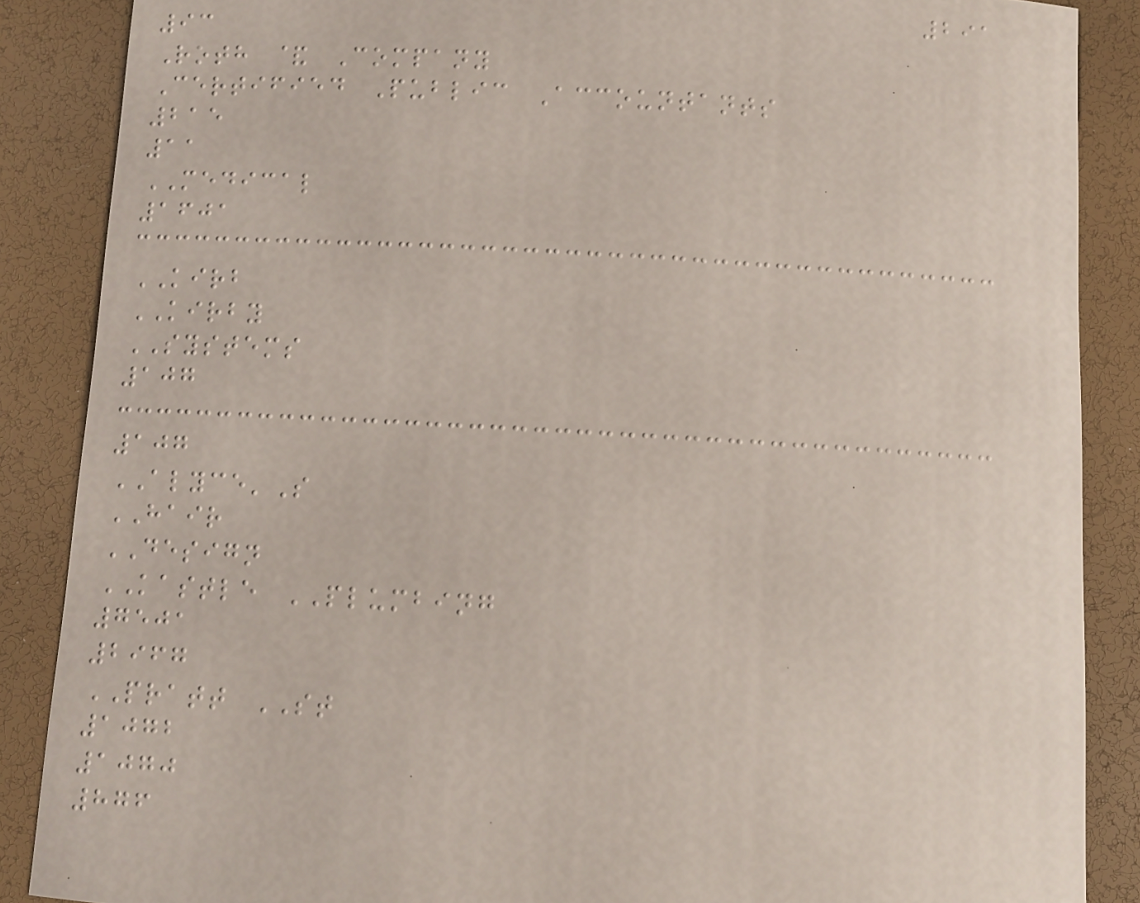291
93
Roth & Company
Certified Public Accountants
215
11
MEDICAL
1601
KIRB
KIRBY
SYSTEMS
107
107
ALYCE'S
HAIR
DESIGN
KASTLE PLUMBING
7501
2967
PRATT ST
1072
1070
876
